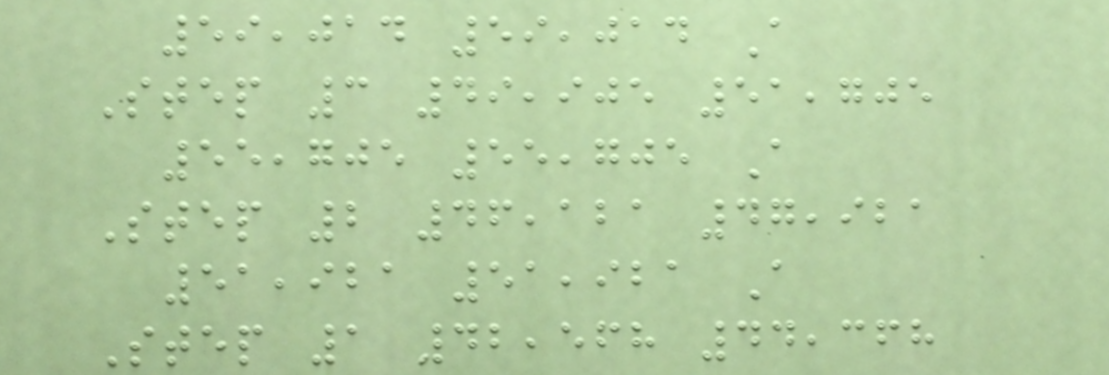59,014 59,014 A
Step 3 49,905 51,705
55,705 55,705 A
Step 2 46,121 47,921
51,921 51,921 A
Step 1 42,568 44,368
